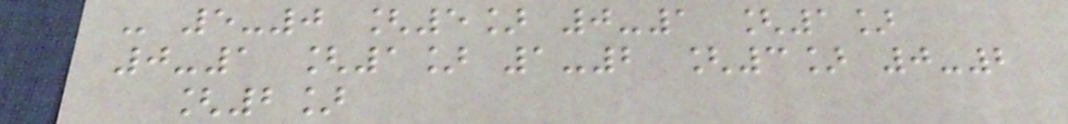- 5-0 [5] 0-1 [1]
0-1 [1] 1-2 [3] 0-2
[2]
